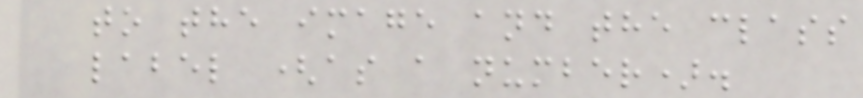to the image and the class
label (as a number).
